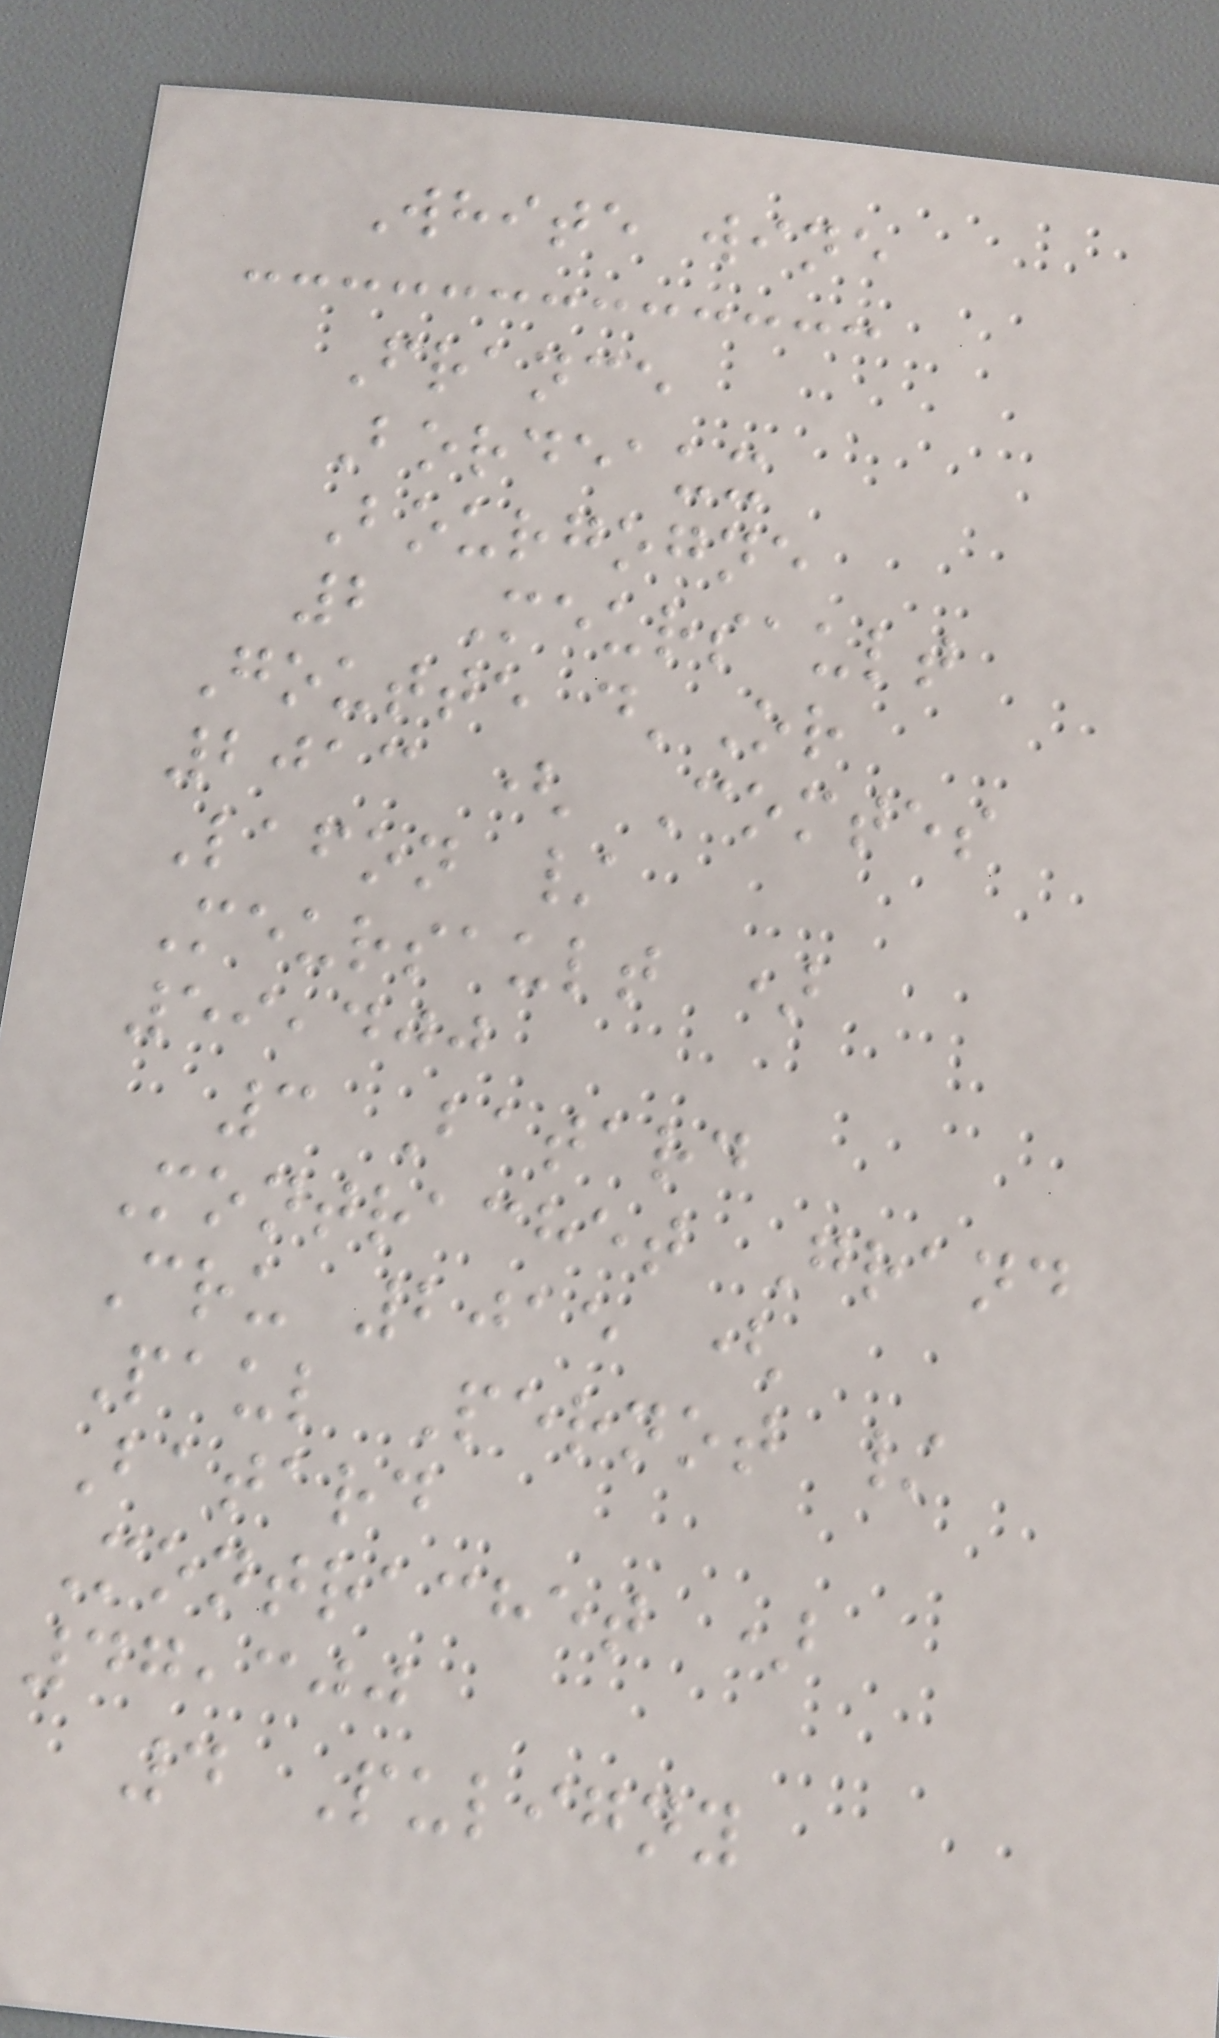White wine
France
Bordeaux
Bourgogne
2 Meursault
Goutte d'Or
2013 ( Comtes
Lafon /
Meursault )
59,400
3 Batard
Montrachet Grand
Cru 2015 (
Paul Pernot /
Batard
Montrachet )
47,300
4 Puligny
